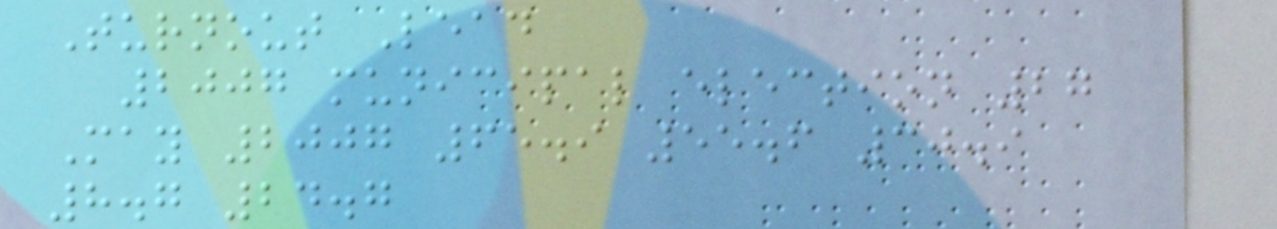Turnout Lead
2007 municipal election 27
May 2007 65.9 55.6 30.9
8.7 24.7
